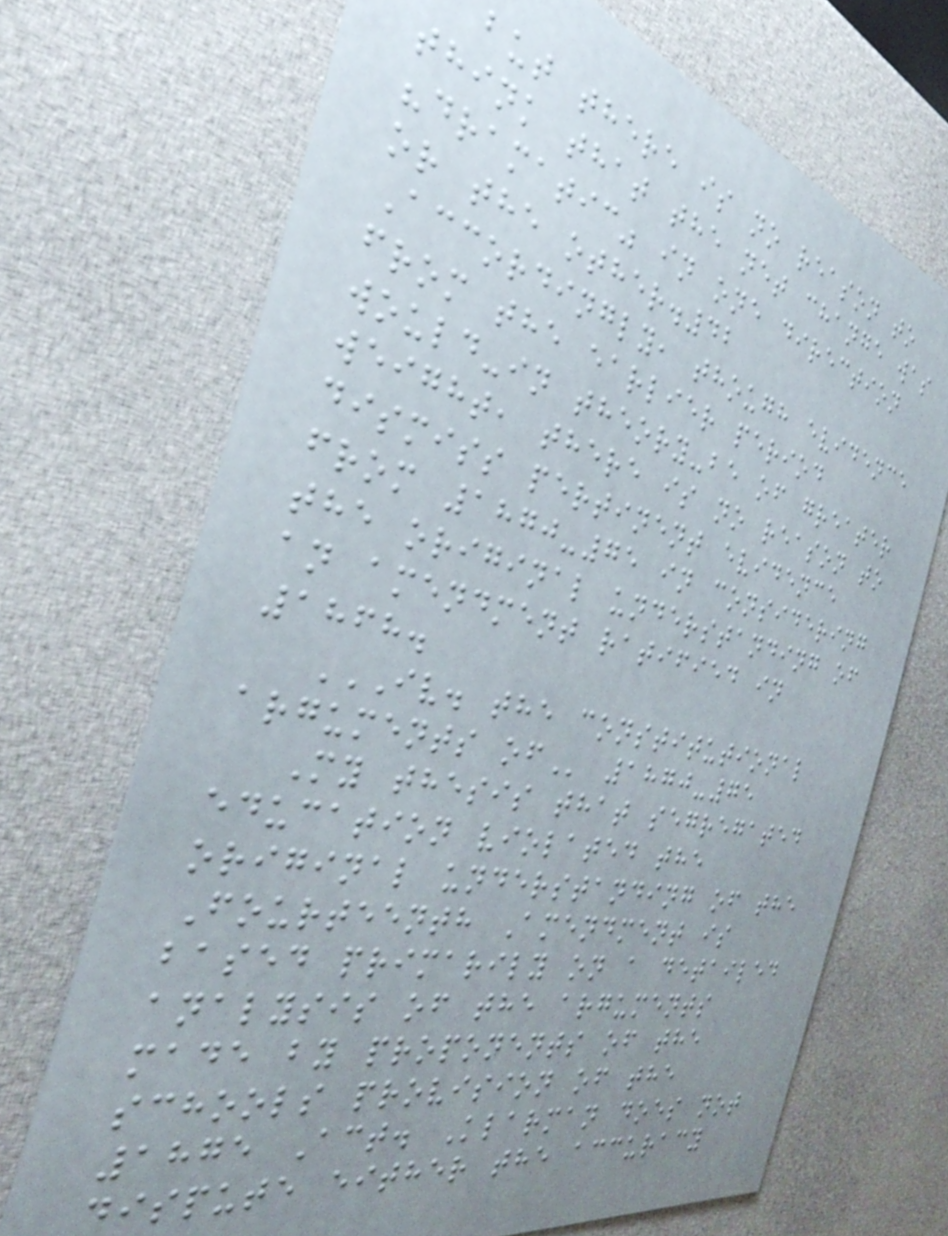but there is no reason to
think that the net change was
"dramatic" in one direction
or the other.42
Accordingly, though evidence
from the earlier period
would-in theory-be of greater
weight, there is no reason to
dismiss pertinent evidence
from 1870-75 in considering
the original understanding of
an amendment ratified in
1868.
IV. THE CONSTITUTIONAL
ARGUMENTS OF 1870-75
My thesis that segregated
education violated the
original understanding of the
Fourteenth Amendment is
based primarily on a detailed
analysis of the arguments
made by proponents of the
schools provision of the
1875 Act. Klarman does not
dispute either the accuracy
